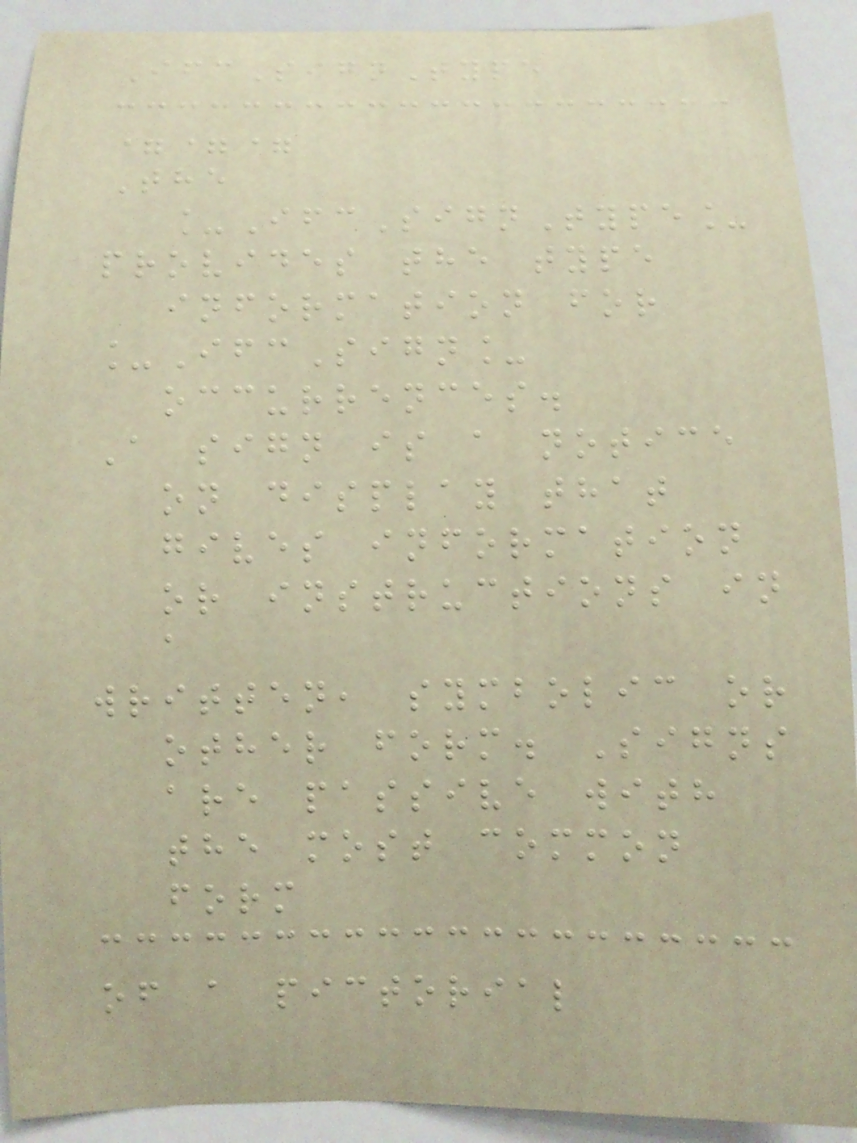IfcSignType
===
The
_IfcSignType_
provides the type
information for
_IfcSign_
occurrences.
A sign is a notice
on display that
gives information
or instructions in
a
written, symbolic or
other form. Signs
are passive with
the most common
form
of a pictorial
